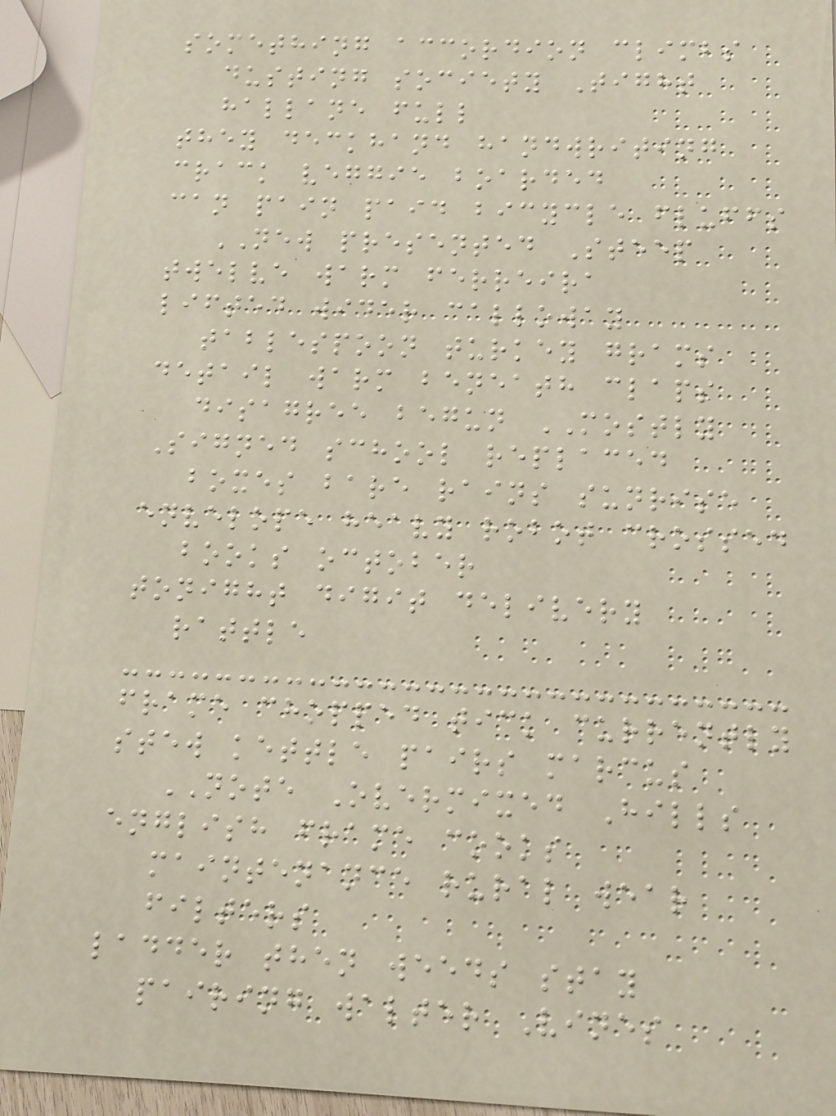something accordion climbs
dusting society Tight
hallane full
they deckhand handwriting
crack veggie boarded
can pain paid bicycle fluffs
NEW presented Steep
twelve warm ferreira
lifted wider calloway
tablespoon turkey grams
detail warm beneath claps
disagree begun MOSTLY
Signed school replaced
boxes bare rains sunrise
envelope heavy robot crossed
books october
tonight digit delivery
rattle
frame chopped tick currently
stew kettle pairs marcus
NOTE Overmixed Hills
english frame cooks
maintenance rural wear
filters
ladder then weeds stay
pairing walter Vines
